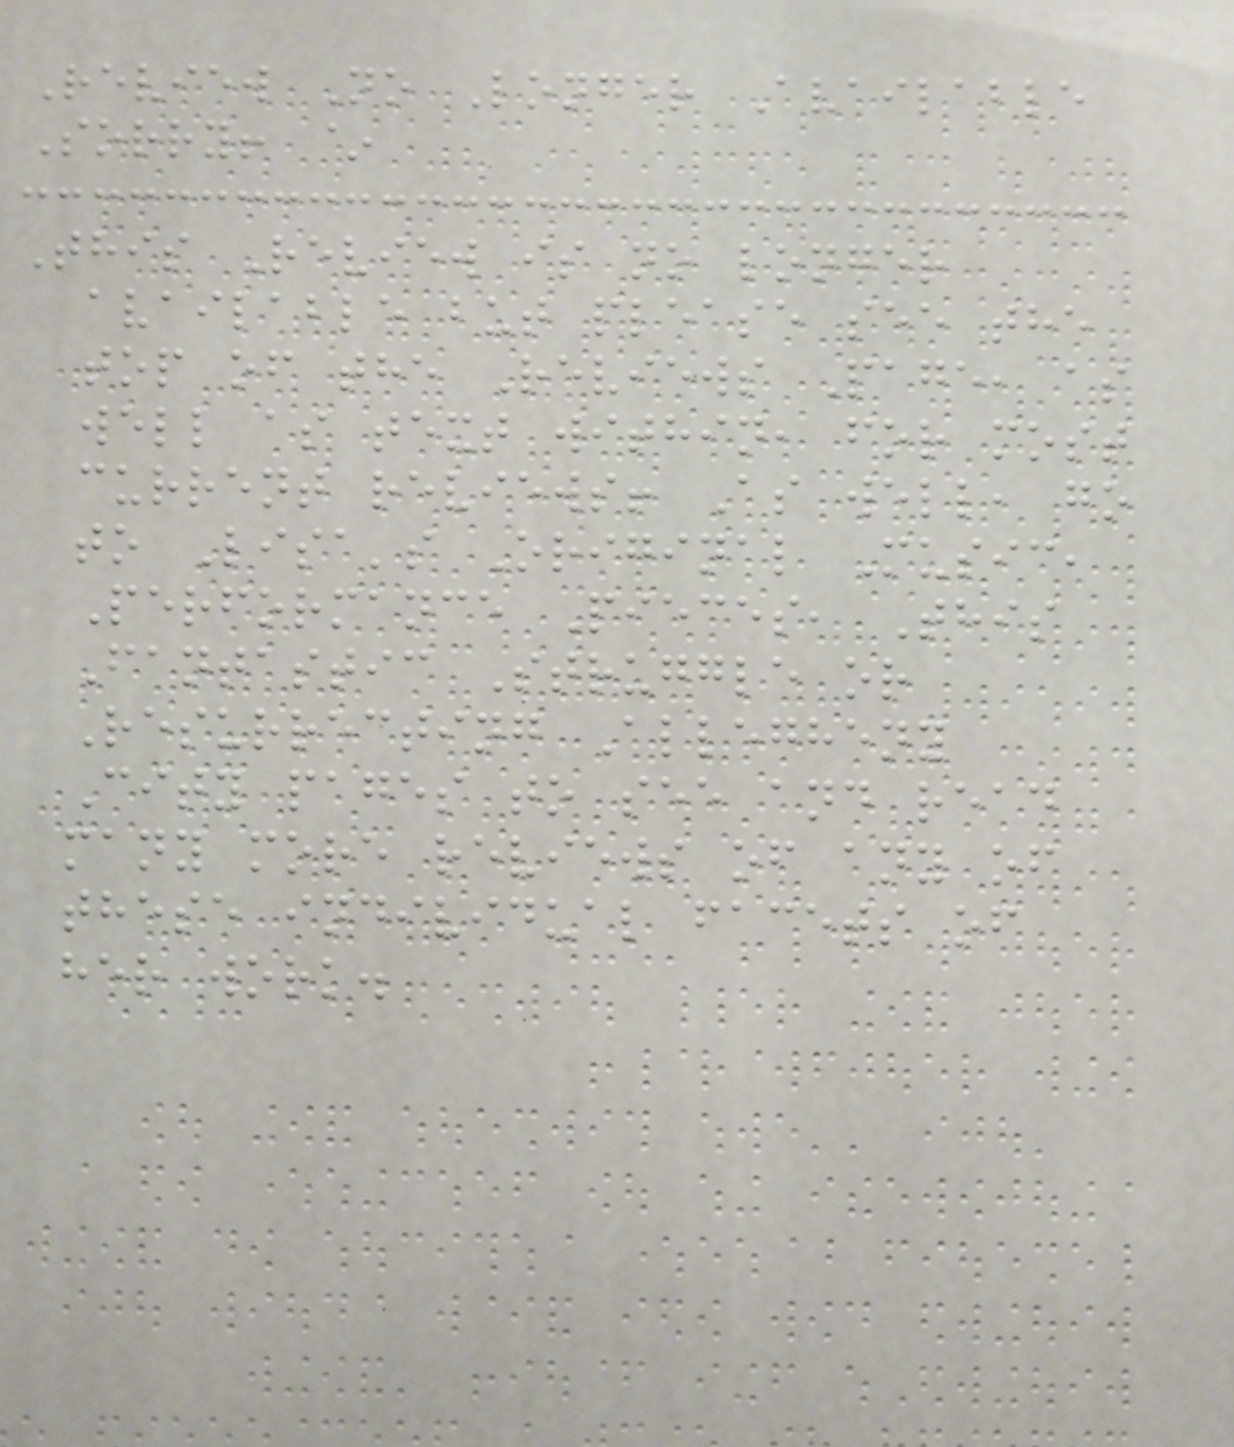Review No Longer Available
Sorry! ~
This Review is no longer
available but please see the
top of the Reviews Page, as
well as text within, for most
current reviews! As well, go
to Lisa's Original Music,
Performance Pieces, This
Fantastic Struggle or
Resurrecting Allegheny
City pages to see and read
many more reviews of any of
these individual facets of
her work.
